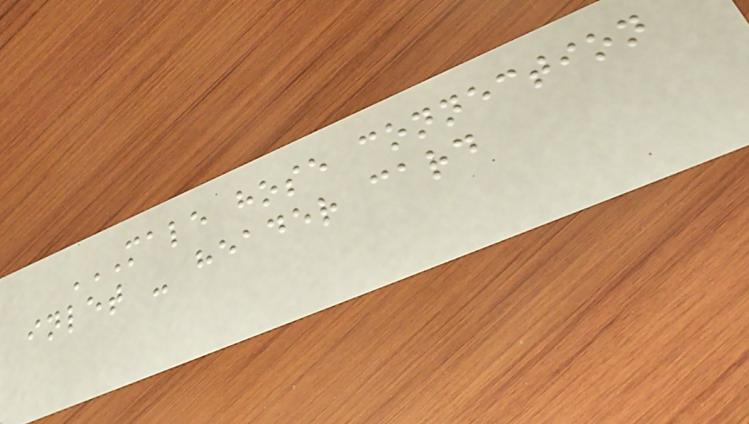MALE HOSE CONNECTION
INLET - HEADER CARD
